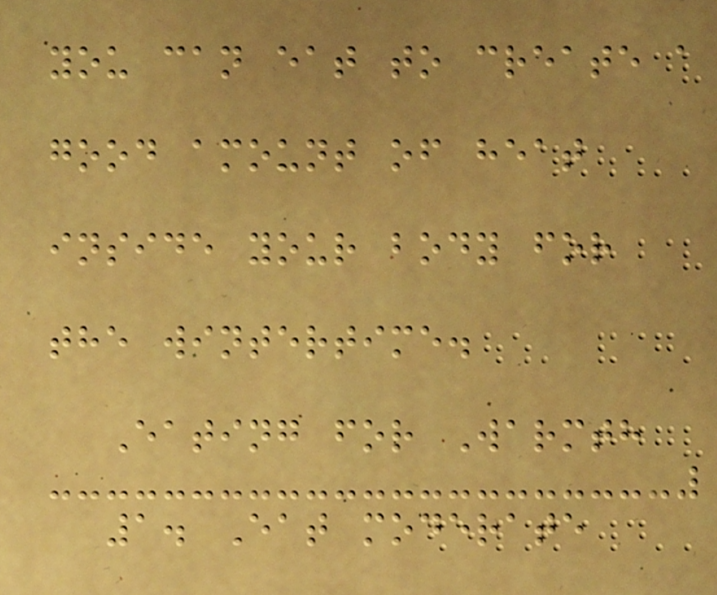you can eat to create a
good amount of heat
inside your body for
the wintertime.
Eating for Warmth
1. Eat moderate
